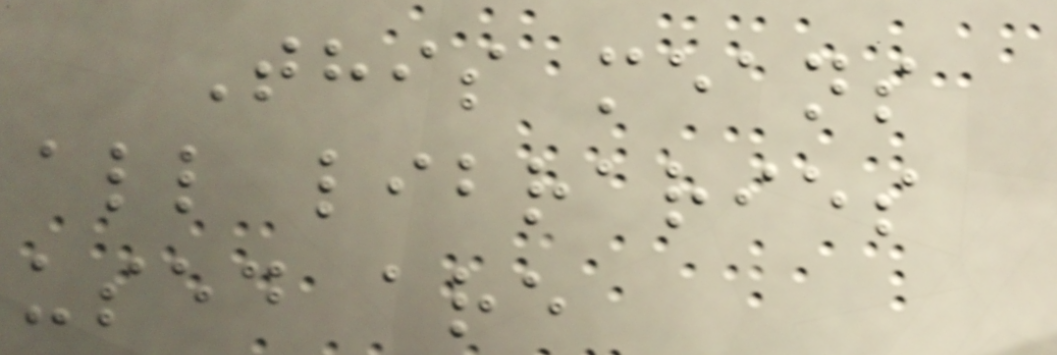This means
all libraries
used are
